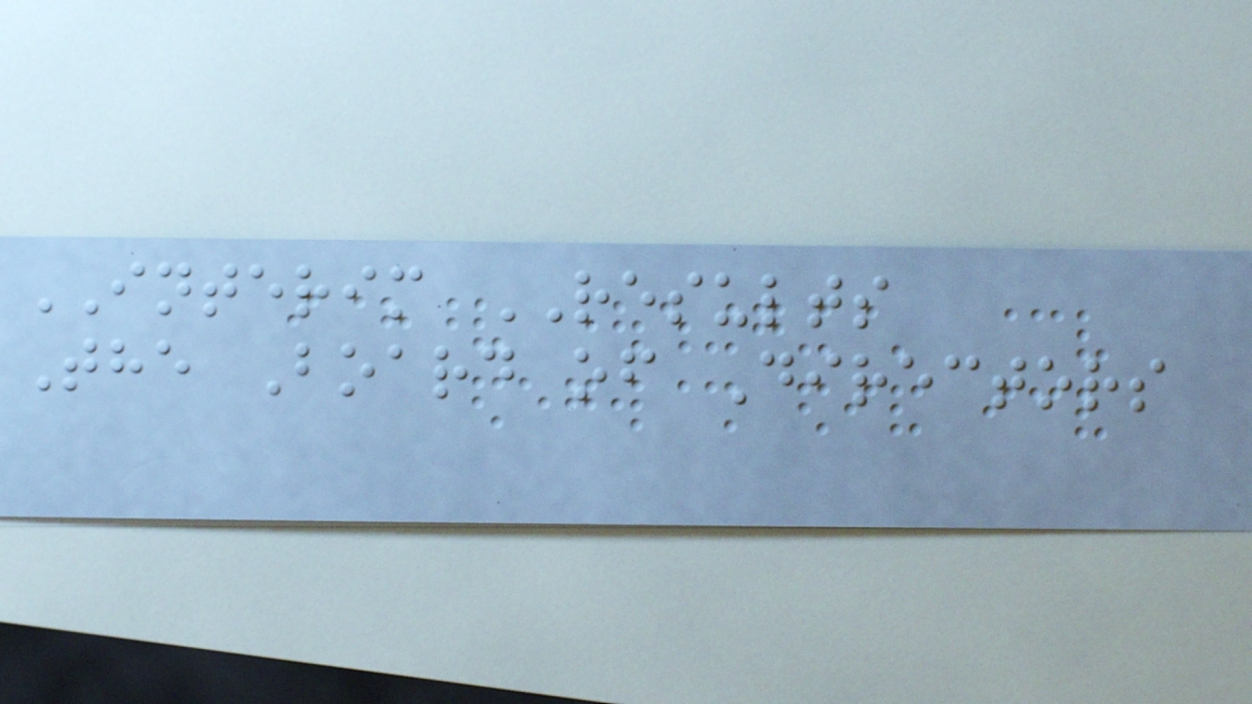INTERIM RESULTS
The Board of Directors
